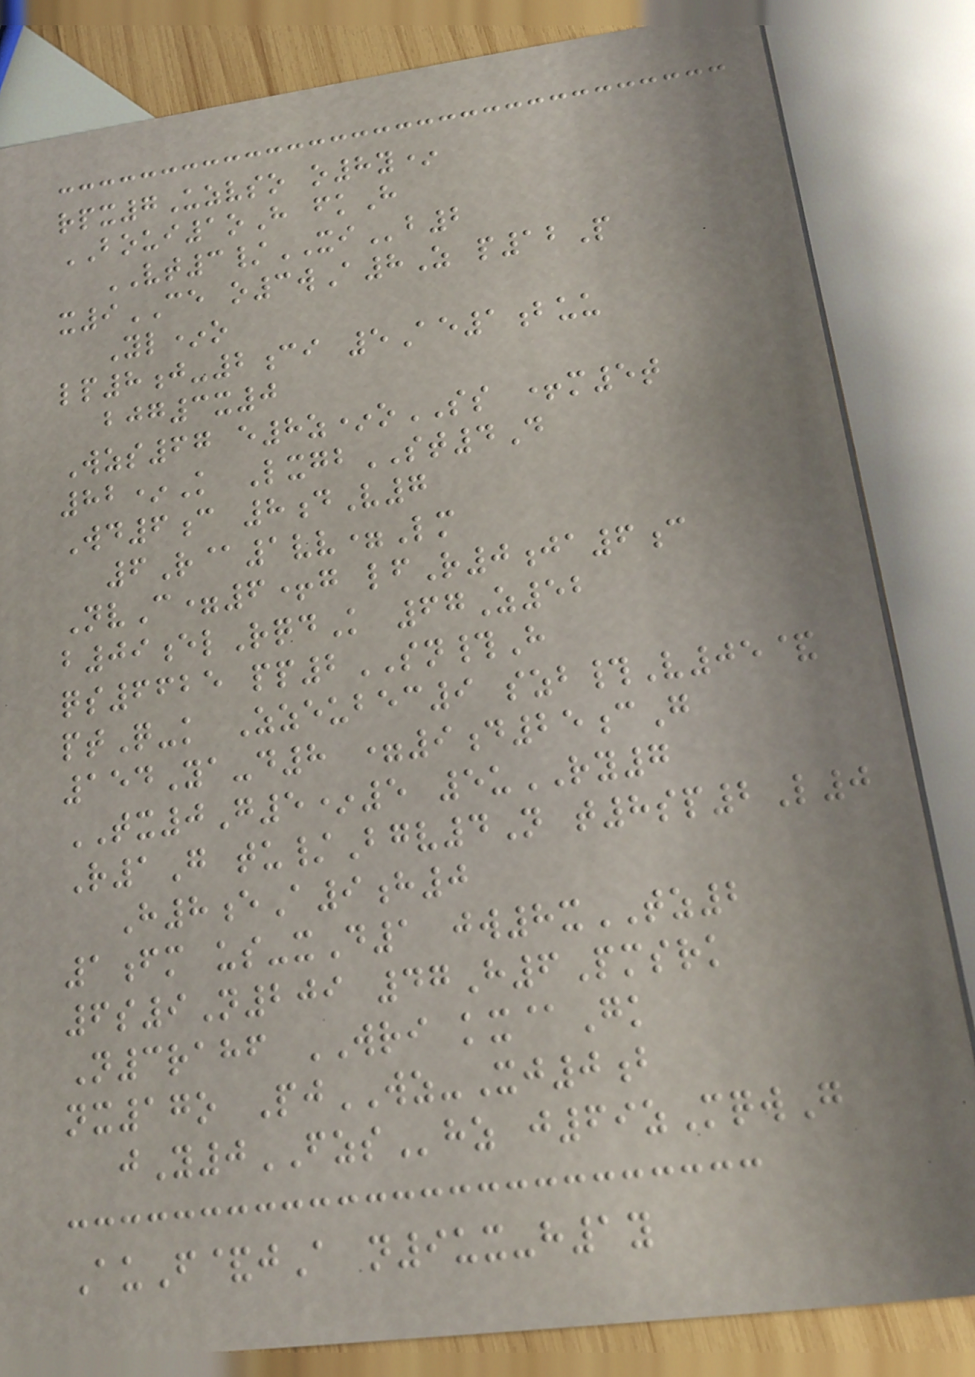rpx7Uzvso o8y*
BOUI1oH fkH
VT3/XIb2
x9CE o3wA8Z p12P
Yl*o
lp8j-2ci 5Ae1buu
bjg3x0
Wzs67 e8z*oSS +m5t
82*K LxgbST4D
Wd6c 8dV7
6R@1vv=Lm
NvC=6+g lfR0ja6c
b09elRqdK 67Z52
qs6625 pp2SN#H
ptQ-k Zzeubec9 szb#V05&
154Ya-d8 =9d25cG
TX0G5*5 5uRY7
R1G tu/Bgv4N t8sp2L0
H8eA9h0
1fm us-xD1 jw8xTZ2
6s9N209 47H6Pmsrk
N3rahf WRI kx@Gk
nx17o PjWZ-Xj0b
jY0FZShz j69zMqwG
AuF&jA n9ux-h1y
